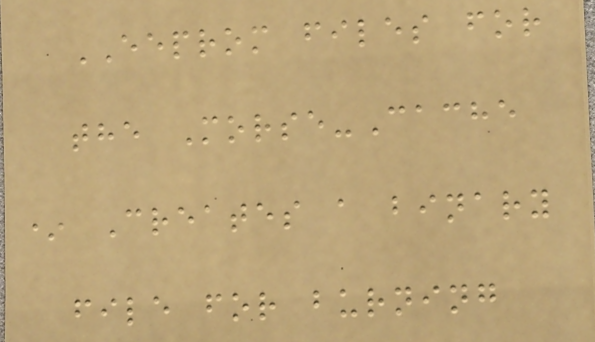EEPROM files for
the Morse-Cache
* Creates a binary
file for burning
